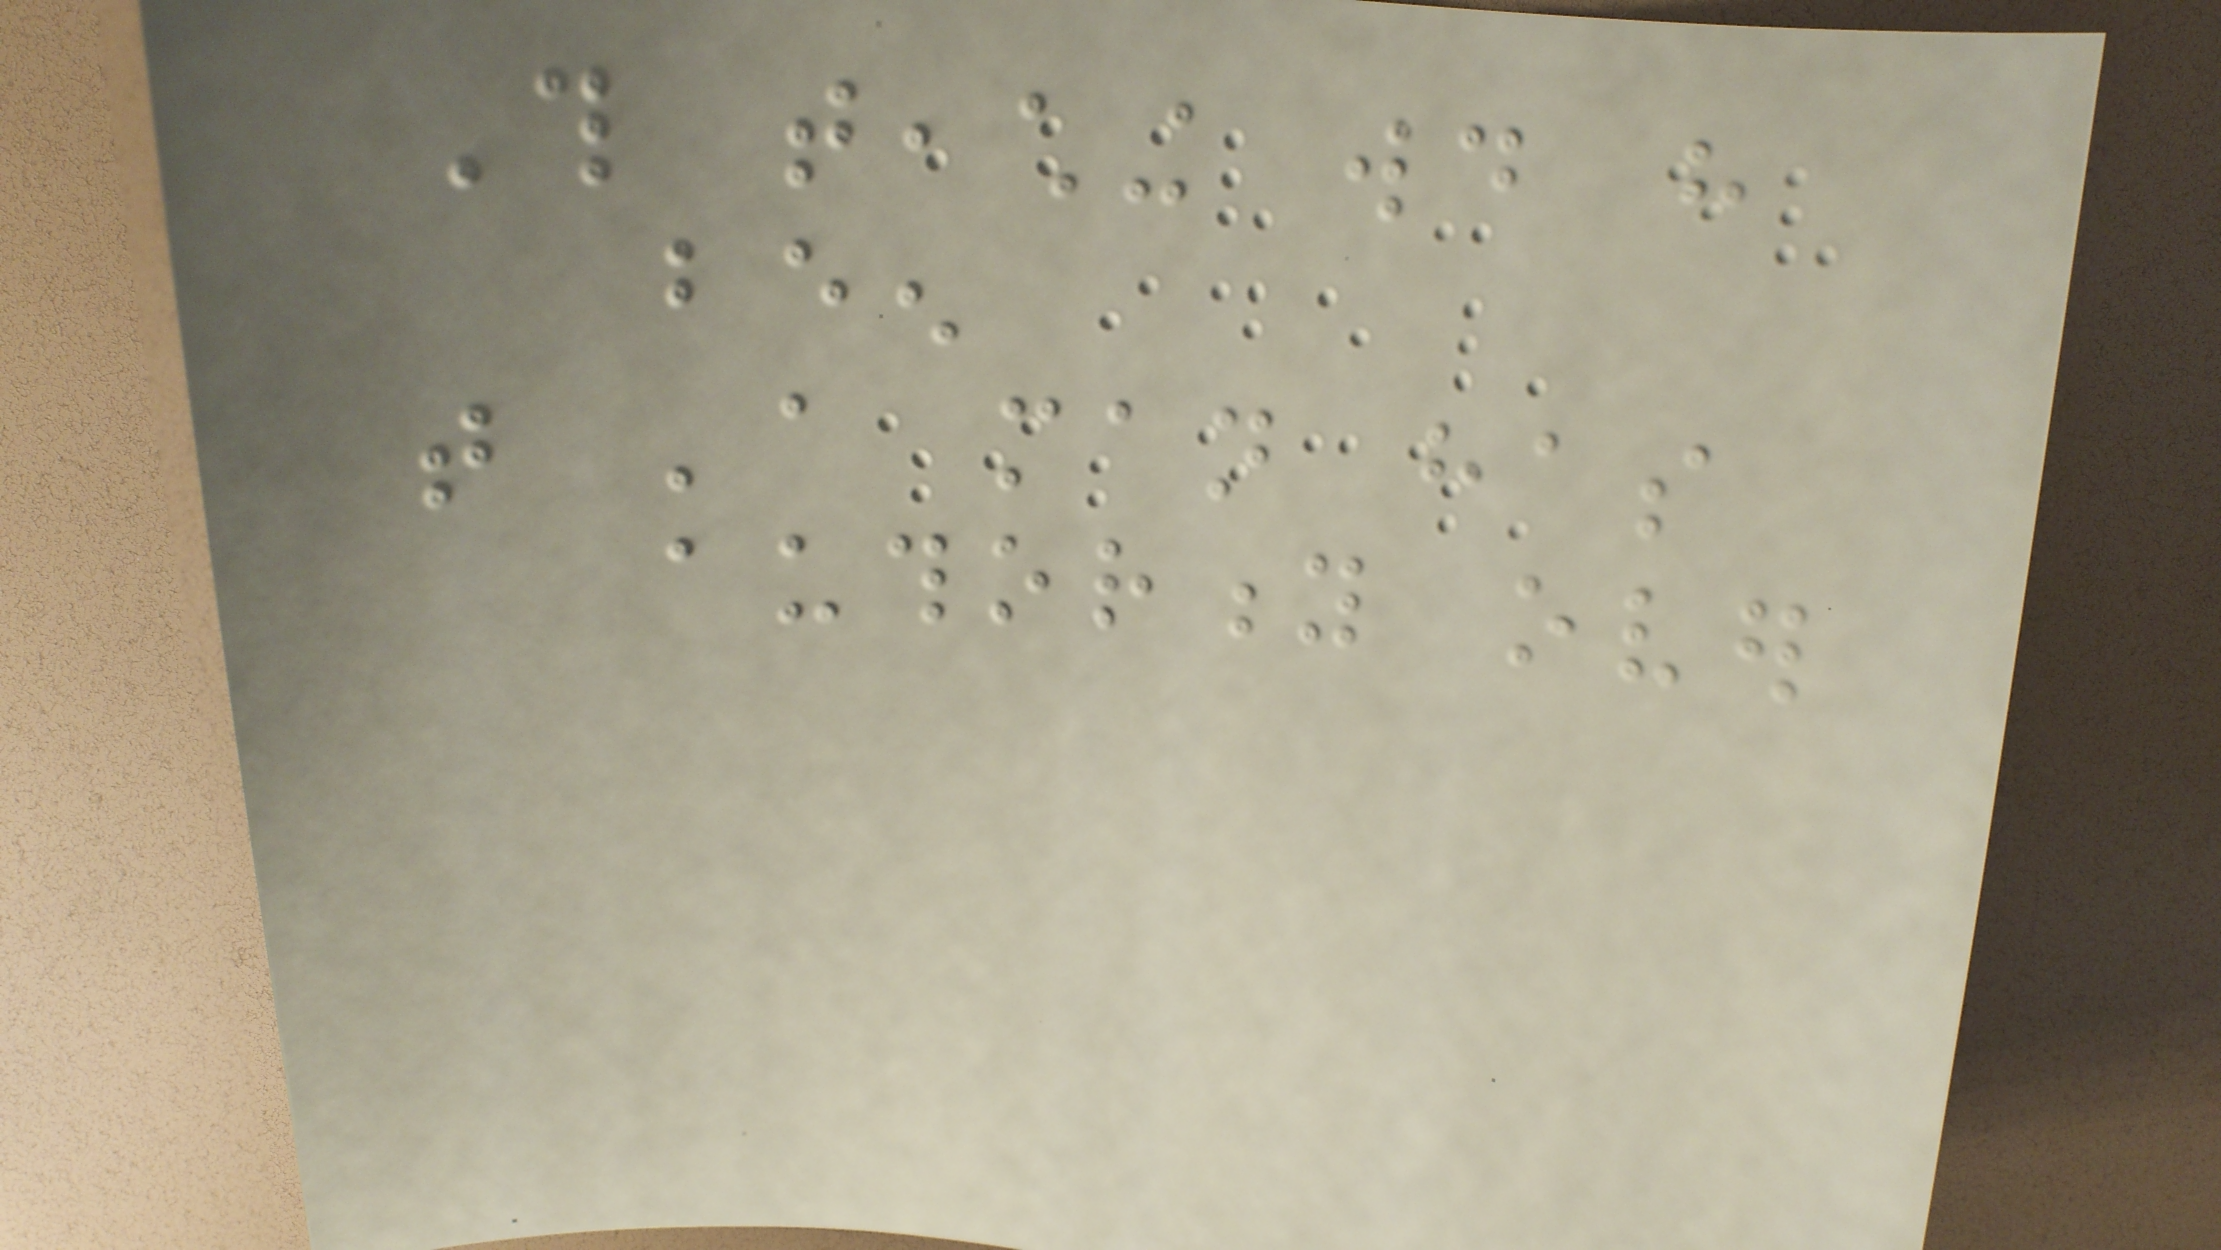This teaching would have
been
that 'a man has
authority over
